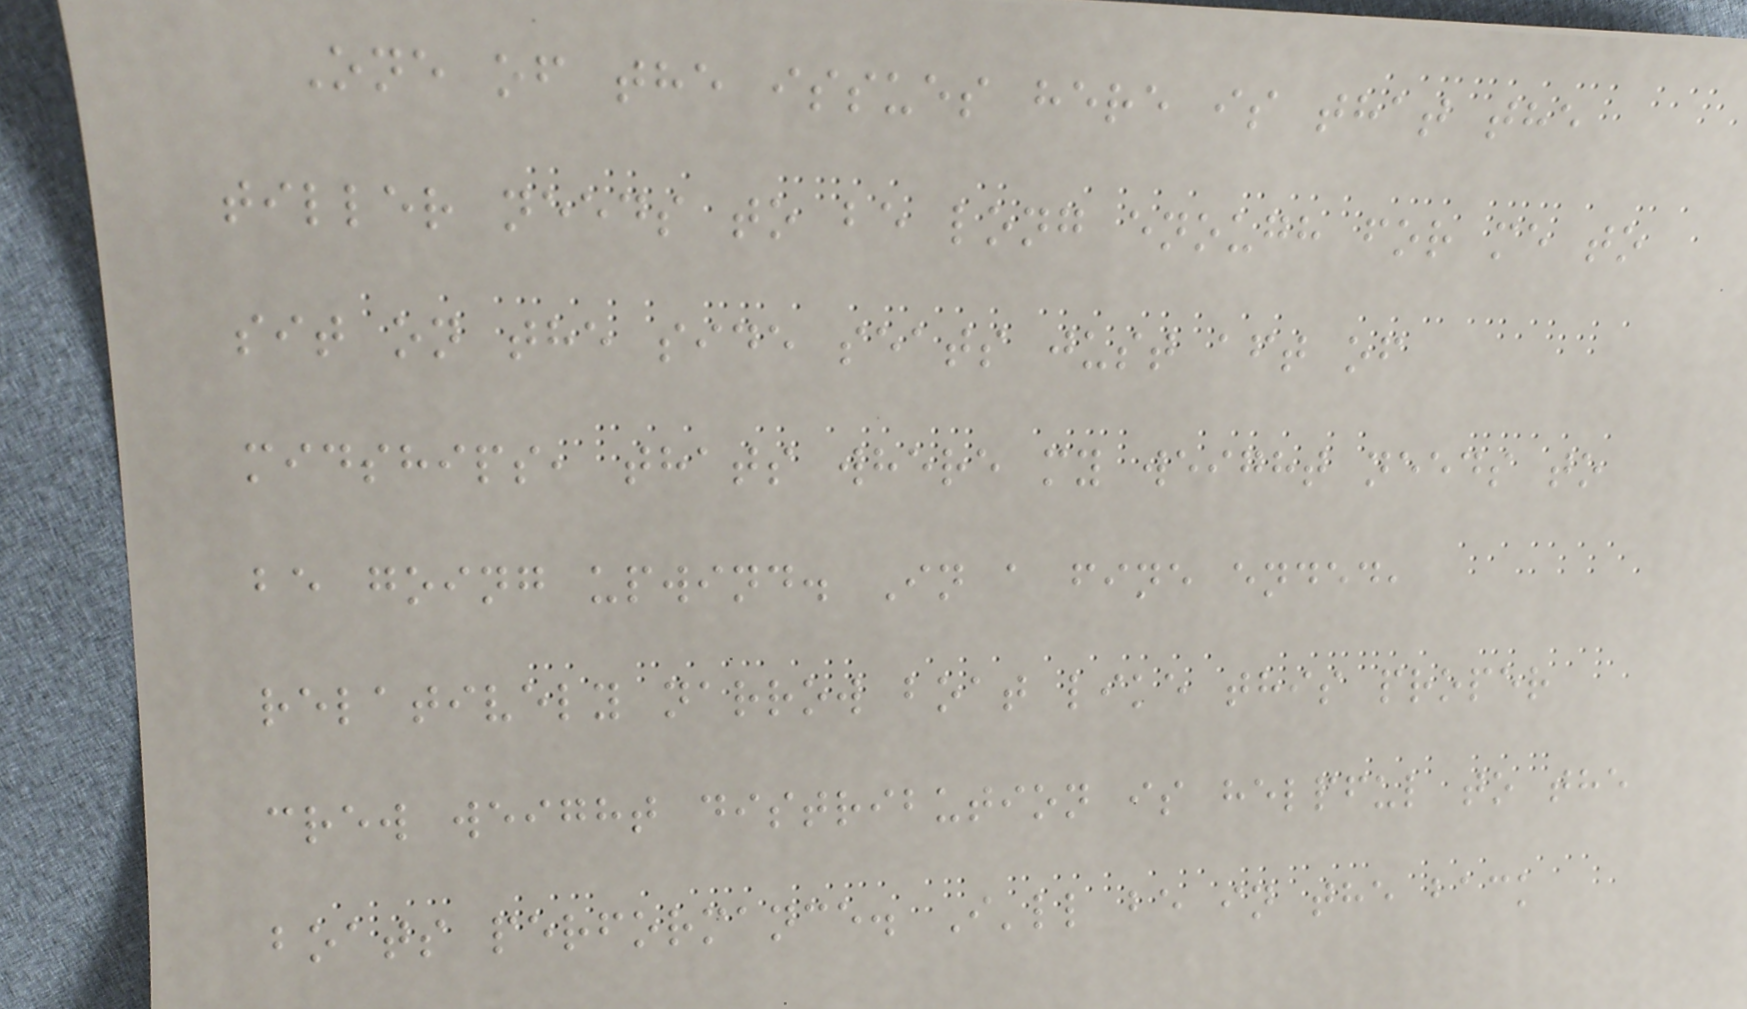One of the issues here is that the
tiller needs to be long enough for me to
sit on the side seats just aft of
midships, thats where my weight needs to
be going upwind. In a fine ended,
relatively narrow boat like this proper
crew weight distribution is helpful to the
boats performance. I'll be in the back
